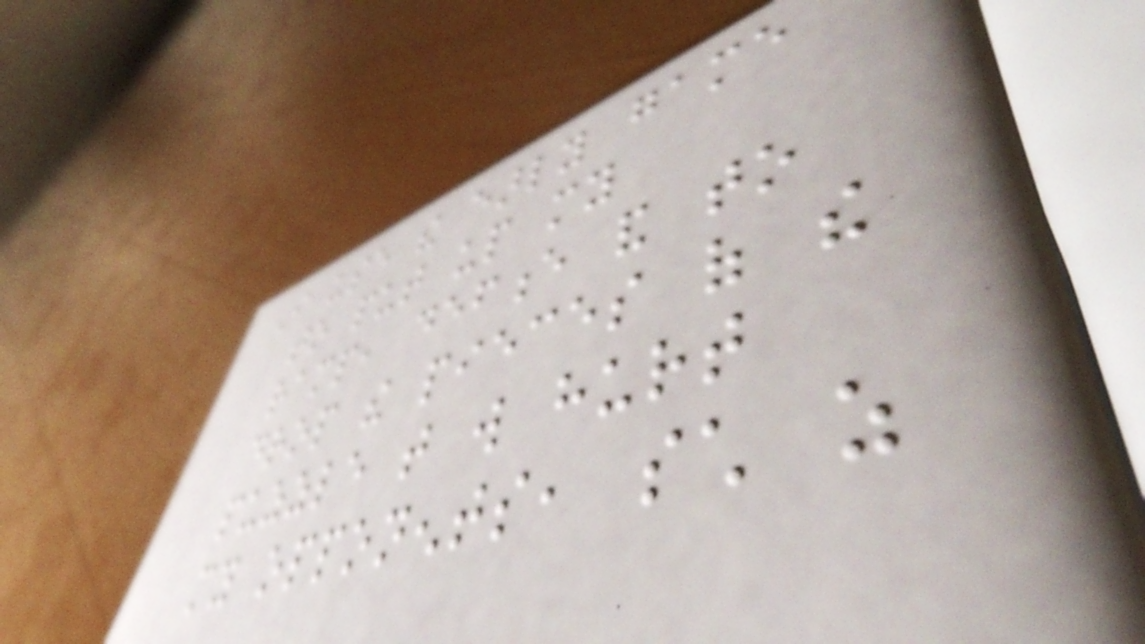I use the early game
to put up my
ramp, defence and to
drop the pieces of the
puzzle that will hurt
my opponents, such as
